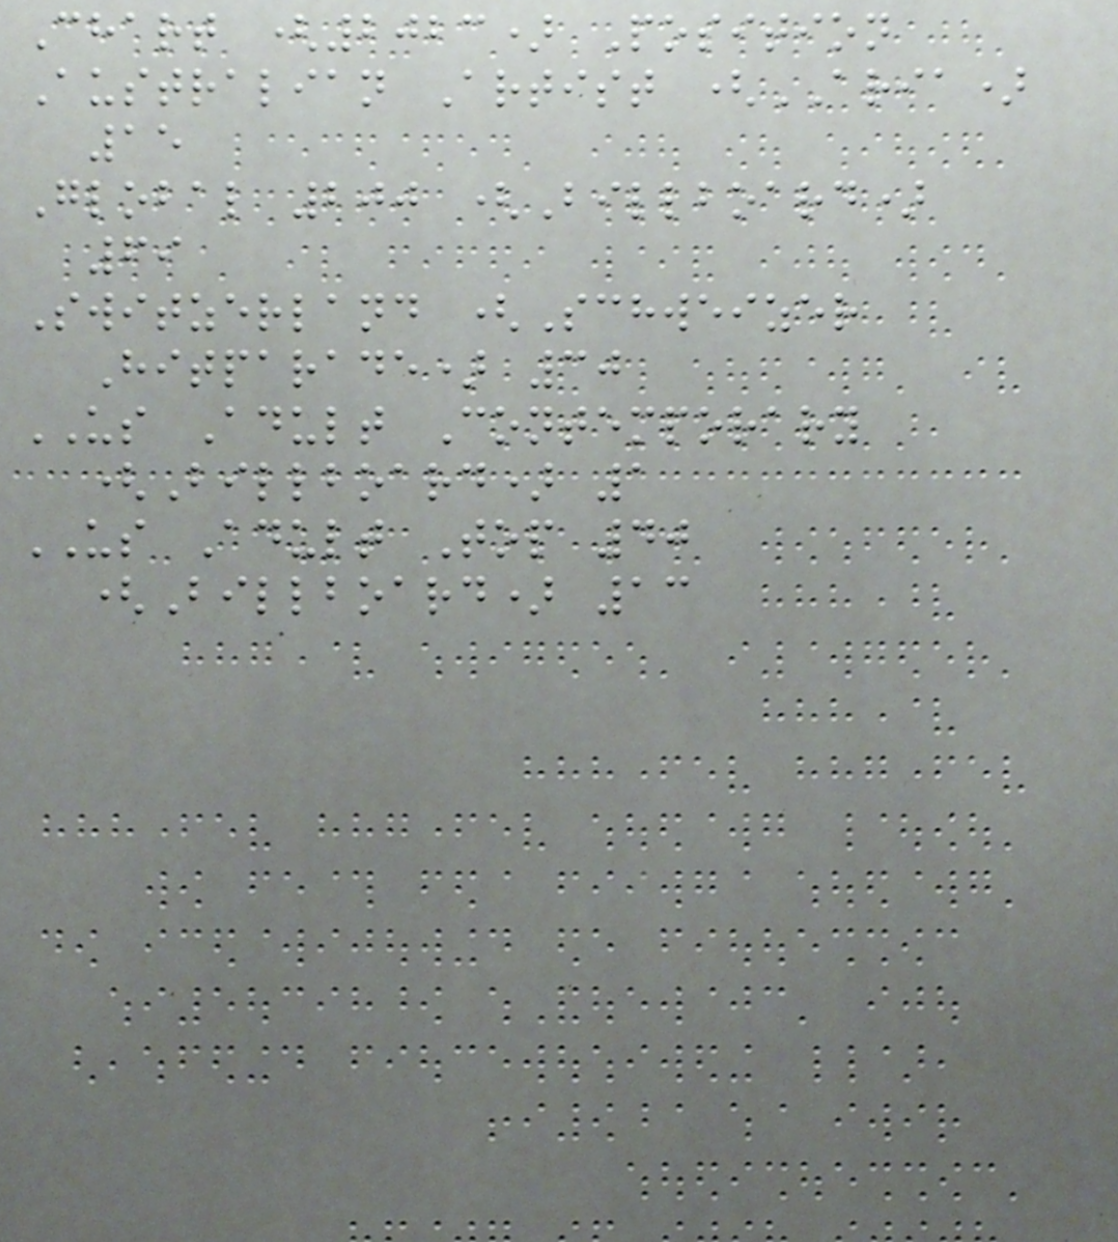Chart (2023) Position
Australian Artist (ARIA)
15
Global 200 (Billboard)
69
Switzerland (Schweizer
Hitparade) 30
US Adult Contemporary
(Billboard) 1
US Adult Top 40
(Billboard) 13
